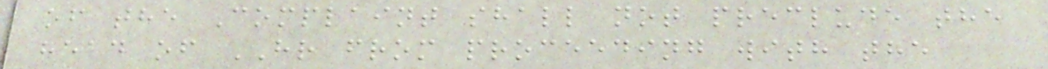of the Complaint shall not preclude the
head of HR from proceeding with the
